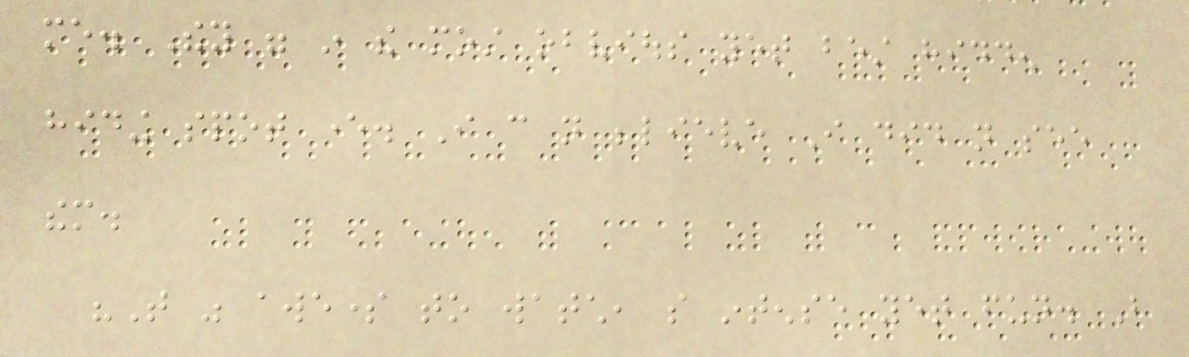me. They were in the most obvious yet best hidden
hiding spot ever. I can not believe I did not see
them.
"That was awesome to watch, so intense yet fun. But
